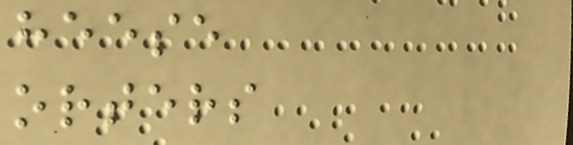heese
orters
